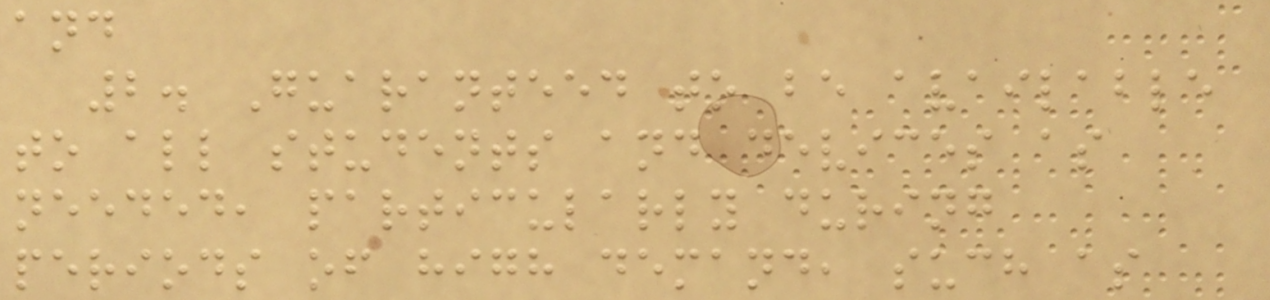and
2. Guaranteed to be available
to all students and devices as
needed, particularly during
periods of high demand, such as
